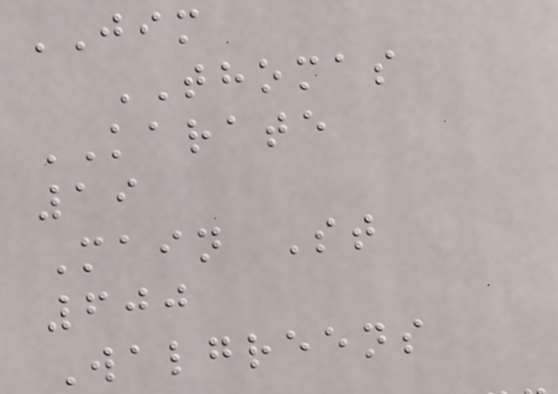JIM
THOMAS
KARATE
19
Main St
600
Walgreens
